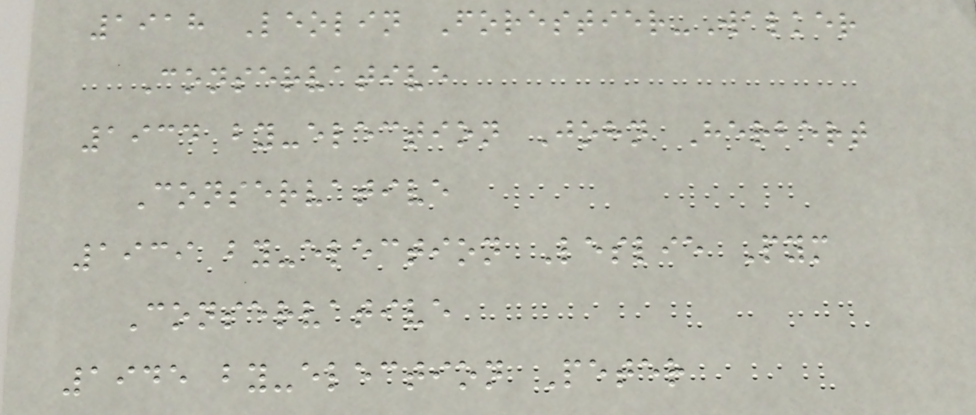1918 Leolin Forestier-Walker
Conservative
1934 by-election John Herbert
Conservative
1939 by-election Leslie Pym
Conservative
1945 by-election Peter
